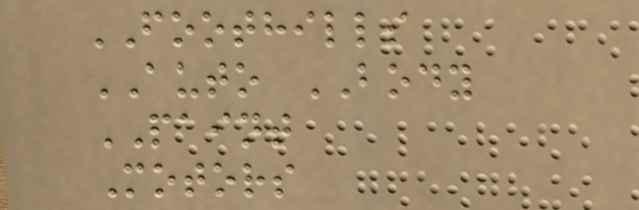FOOTHILLS
AUTO BODY
PAINT
Motors
